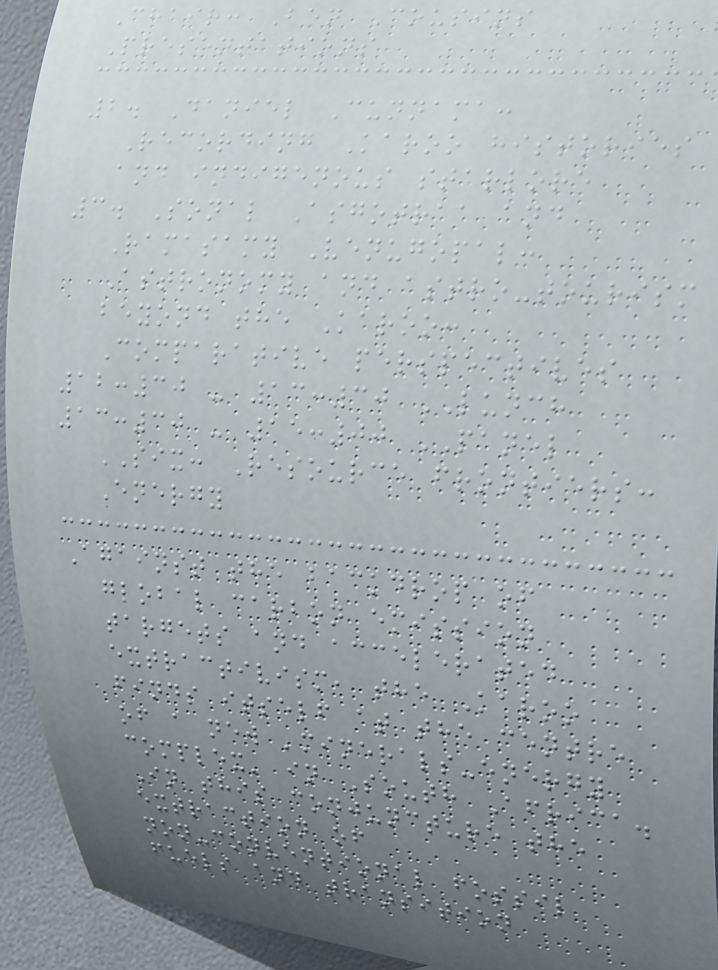Chair: Ben Cousins
Presentations
2. Daniel Cunnama:
Recording Karoo histories
and indigenous starlore
3. Sonal Asgotraa and
Ramasamy Venugopal:
Astronomy and astro-tourism
beyond the Karoo:
Comparative perspectives
12:30 - 13:30 LUNCH
13:30 - 15:00 PANEL
SIX: Resource frontiers:
Energy
Against the backdrop of
global carbon emission
targets and accelerated
extractivism, the Karoo
finds itself at the centre
of a new 'minerals-energy
complex' in South Africa.
In this conjuncture the
extraction of
non-conventional fossil
fuels and transition
